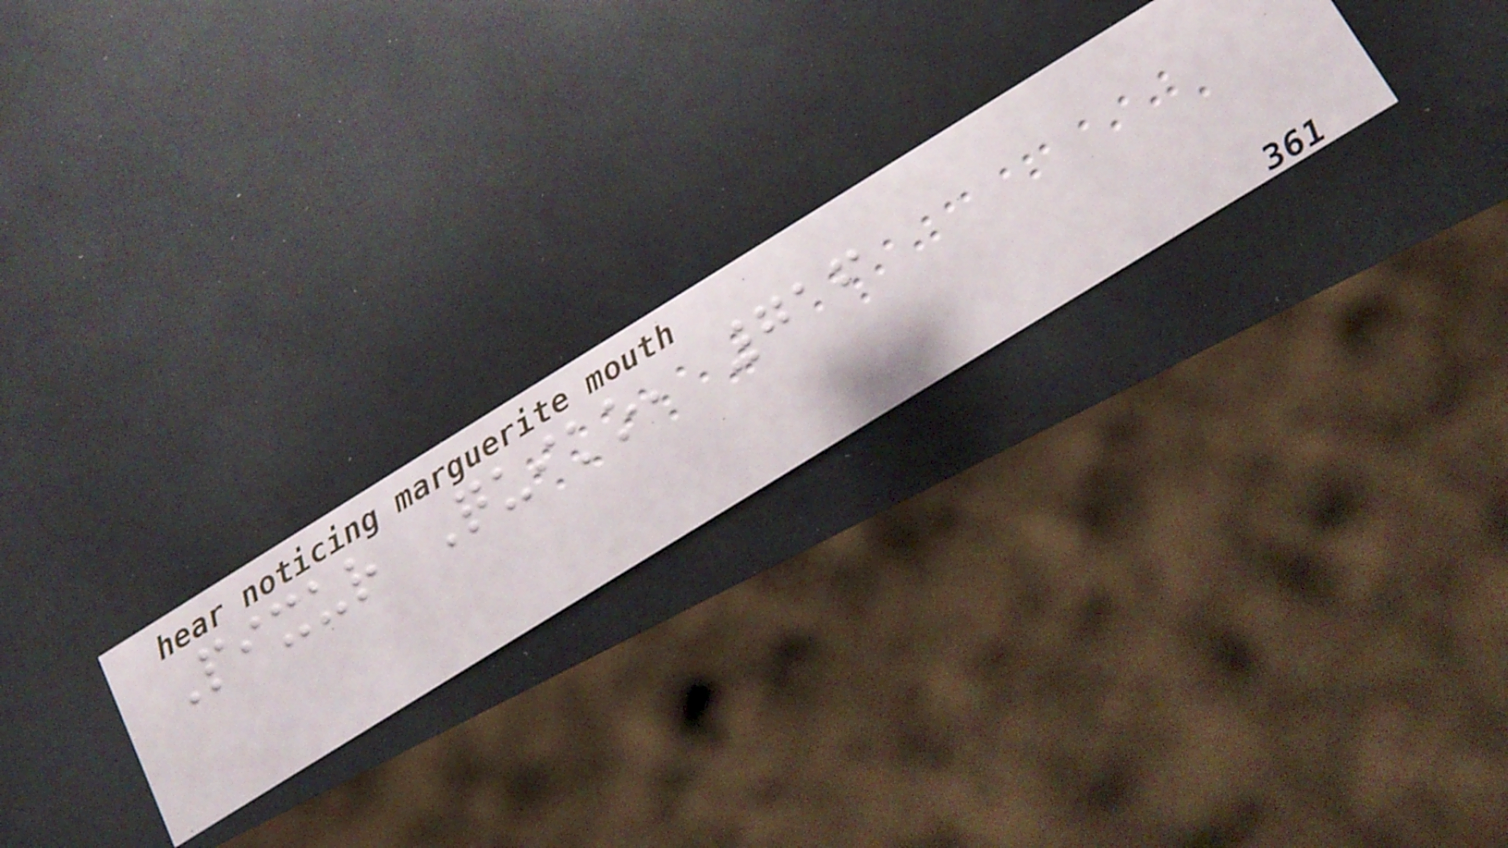Pixur Quiko, 716
